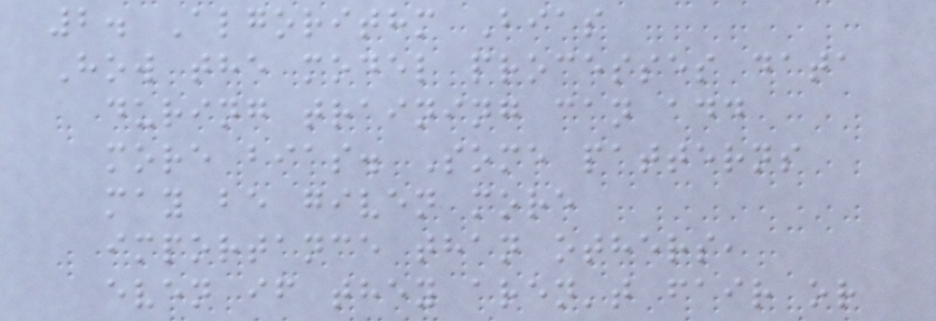2. Algorithm Bias
How the model processes data
during training can add
more bias. Some patterns
may be given more
importance than others,
even if they aren't fair or
